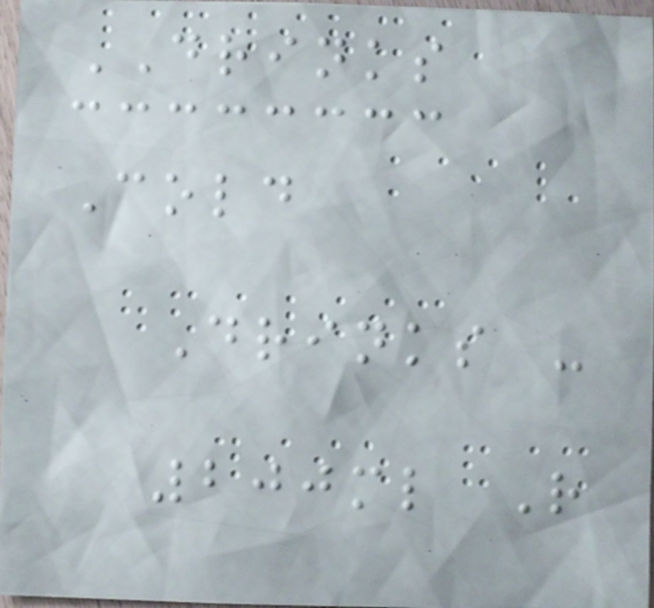DRINKS
Cold
Drinks -
200ml R
